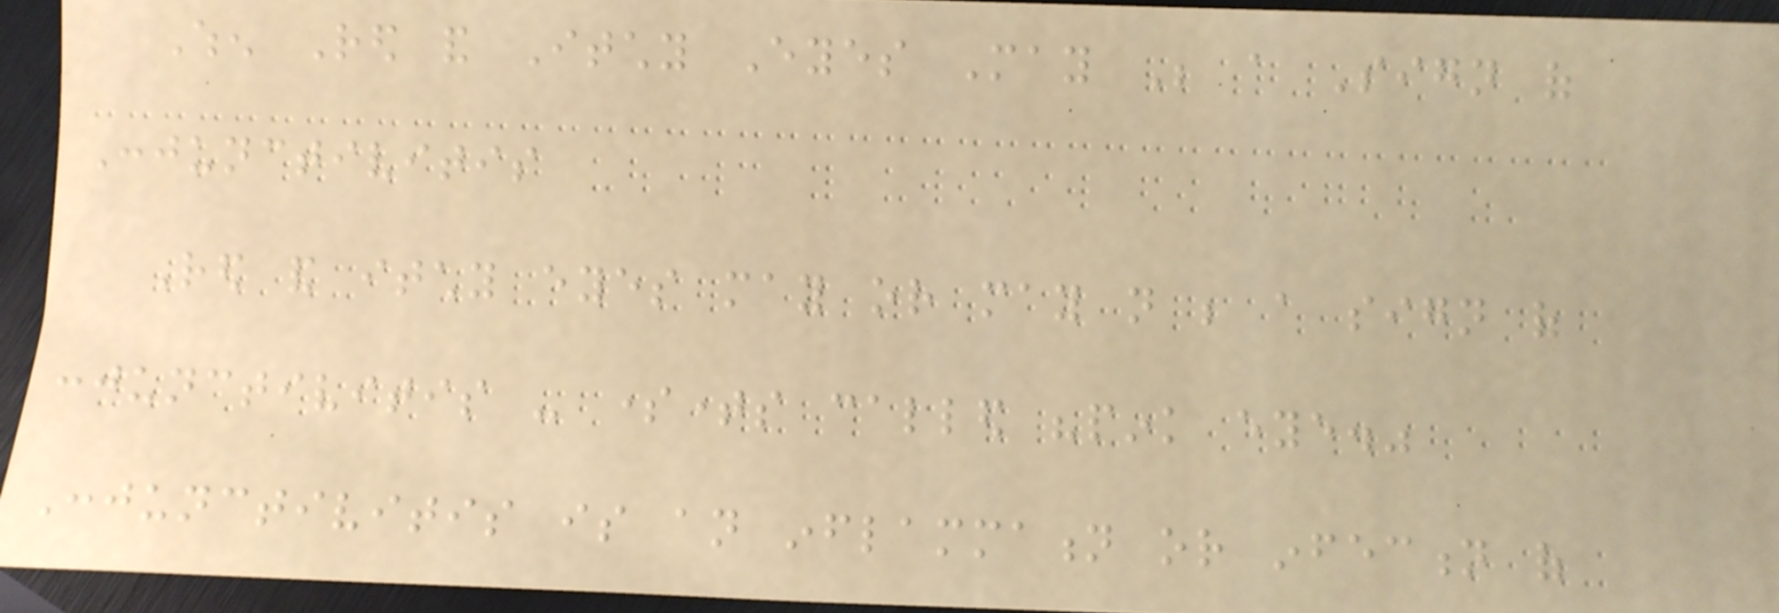When Red and Itchy Eyes May Be a Sign of
Conjunctivitis
Red and itchy eyes may or may not be a sign of
conjunctivitis - sometimes called "pink eye."
Conjunctivitis is an inflammation or infection of
